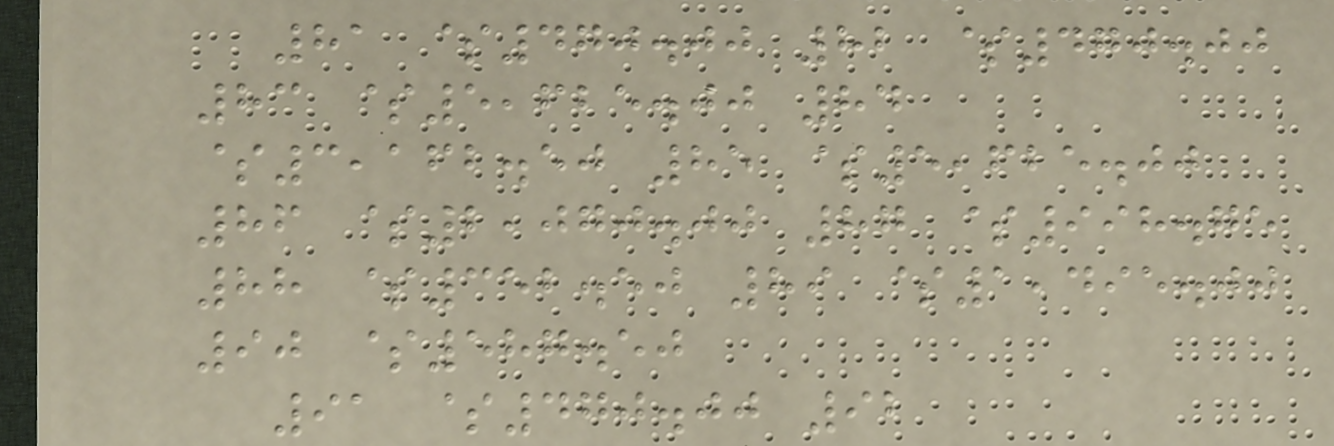81 $470.00 82 $470.00
83 $5,625.00 84
$3,162.50 85 $5,625.00
86 $2,070.00 87 $998.75
88 $352.50 89 $1,495.00
90 $587.50
91 $470.00 92
